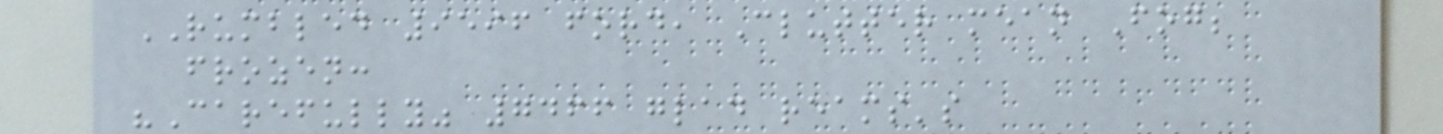RUMBLED 9596 ford, Clutter mean Fog;
frozen:
"Carefully" 7466 glad reams's
